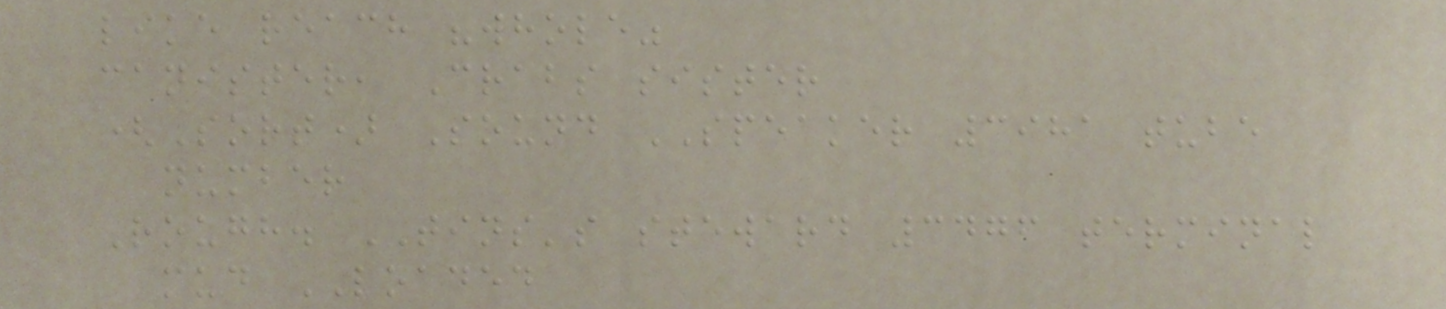like reach "whole"
canister, Crabs sister
(Sort) Sound SPEAKER 3981 tube
number
Rough. TINS's steward 3476 terminal
mud LOADED
